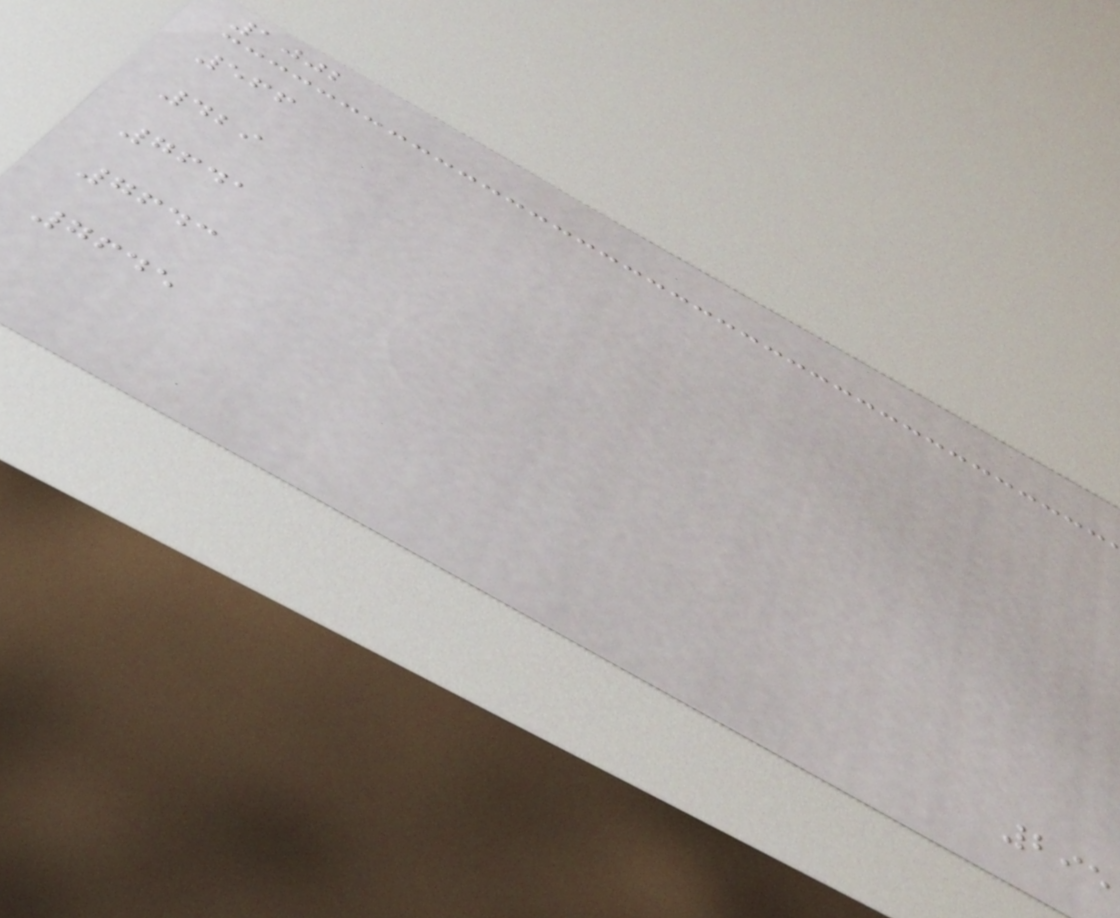1002
566
429
7641
7643
7645
295
